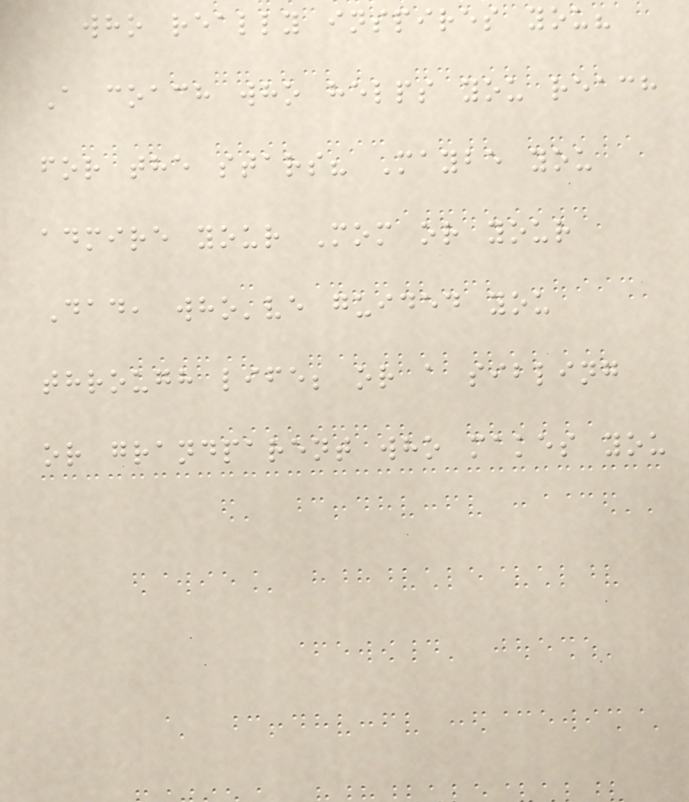who really inspires you?
A coach who helps you reach
for the stars? Maybe you
admire your Mom or your
Dad, who've guided you
through life; or a sibling
or grandparent who makes you
